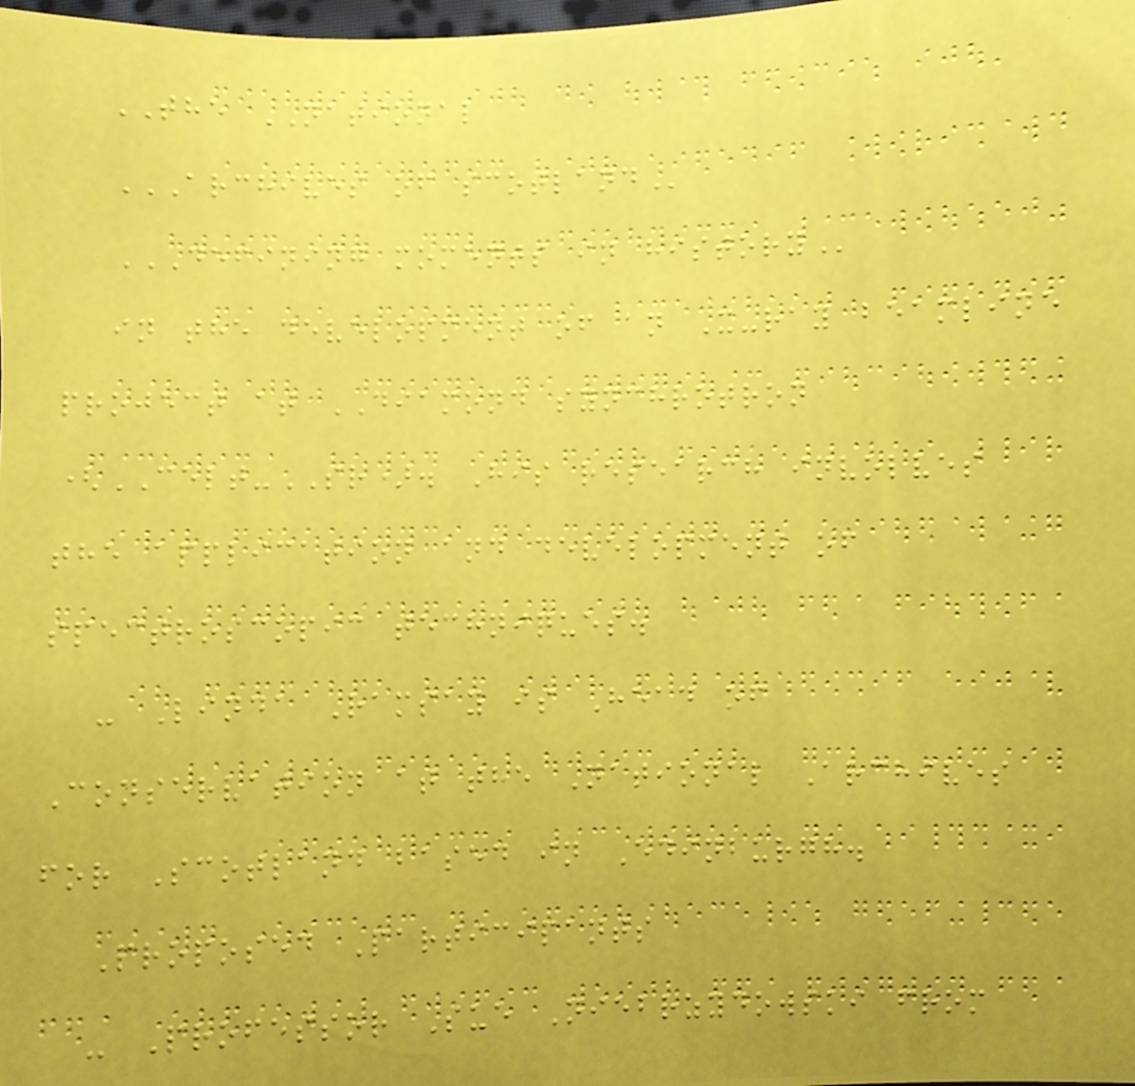THE NATIONAL
ARCHIVES OF SCOTLAND
DEFINING MOMENTS IN HISTORY
in the development of an X-ray beamline
project at DIAMOND synchrotron
(CELT-SR). His research involves
the application and development of
spectroscopic techniques.
- Linda Ramsay is Head of
Conservation at the National Archives
for Scotland based in Edinburgh.
Proposed Participants
- Professor Sue Niebrzydowski from
